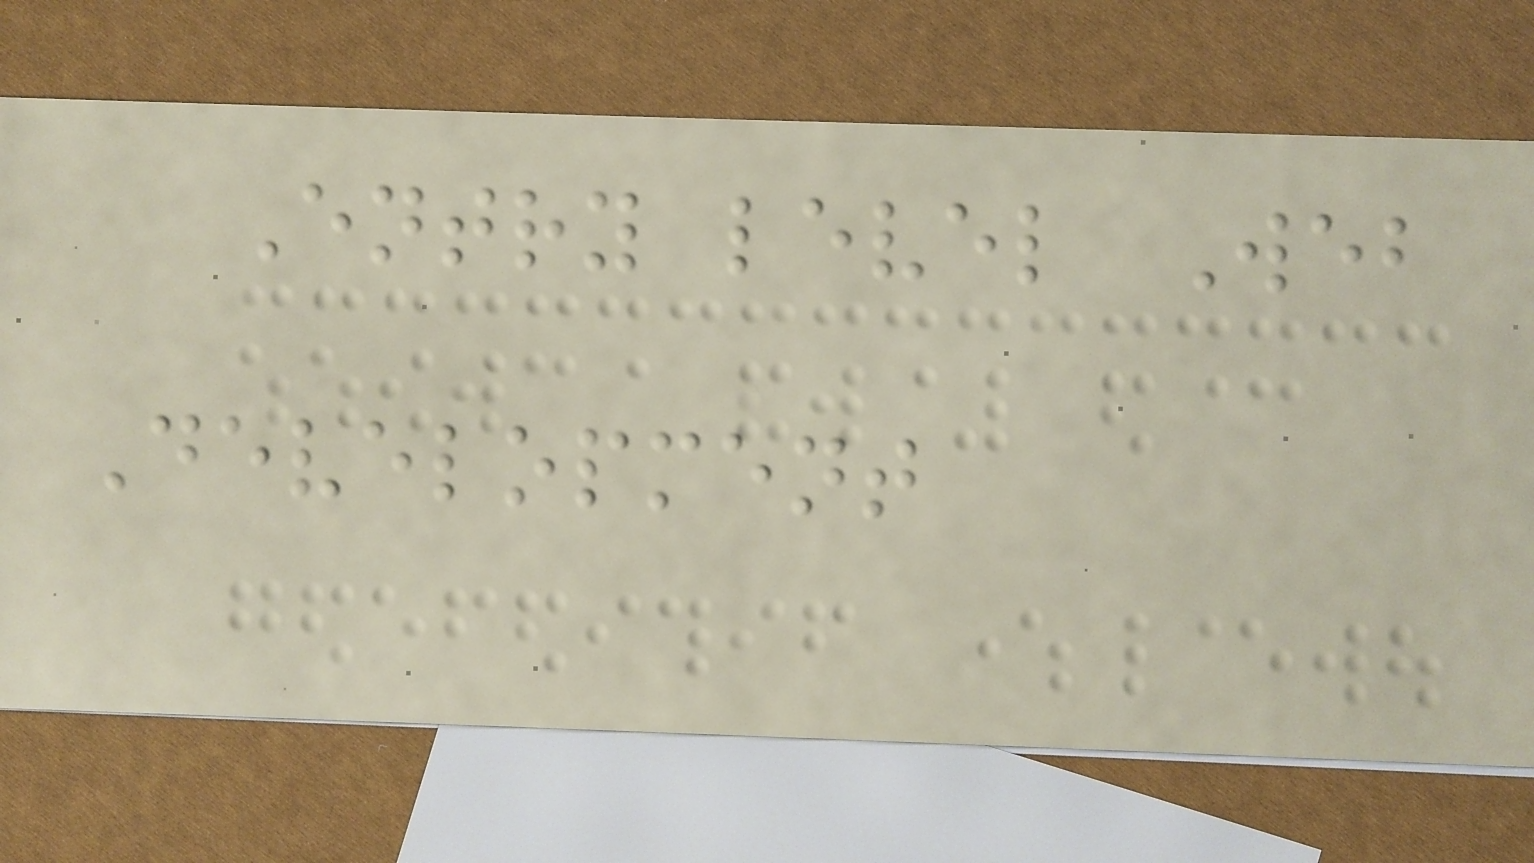Entry level Web
Development
